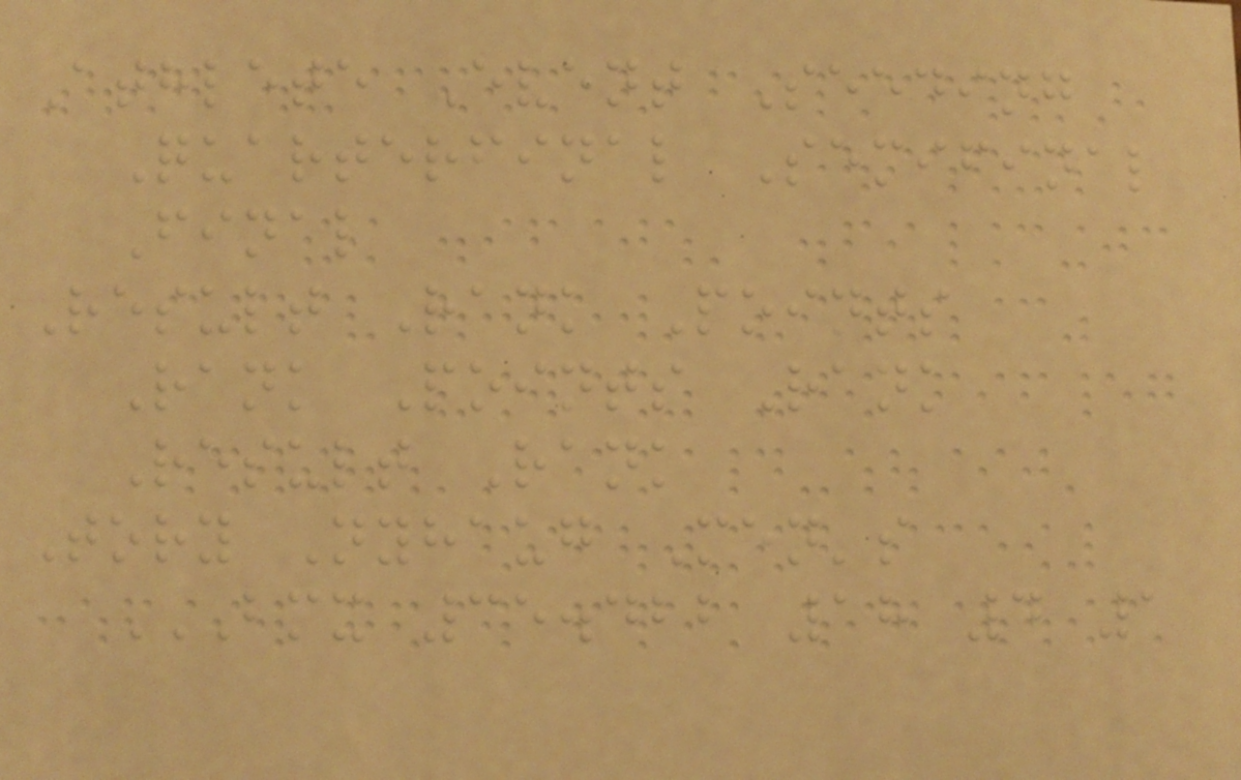Athlete Event Seeding
Quarterfinal Semifinal
Final
Result Rank Points
Rank Points Rank
Result Rank
Tory Nyhaug Men's
BMX 35.422 18 4 1
